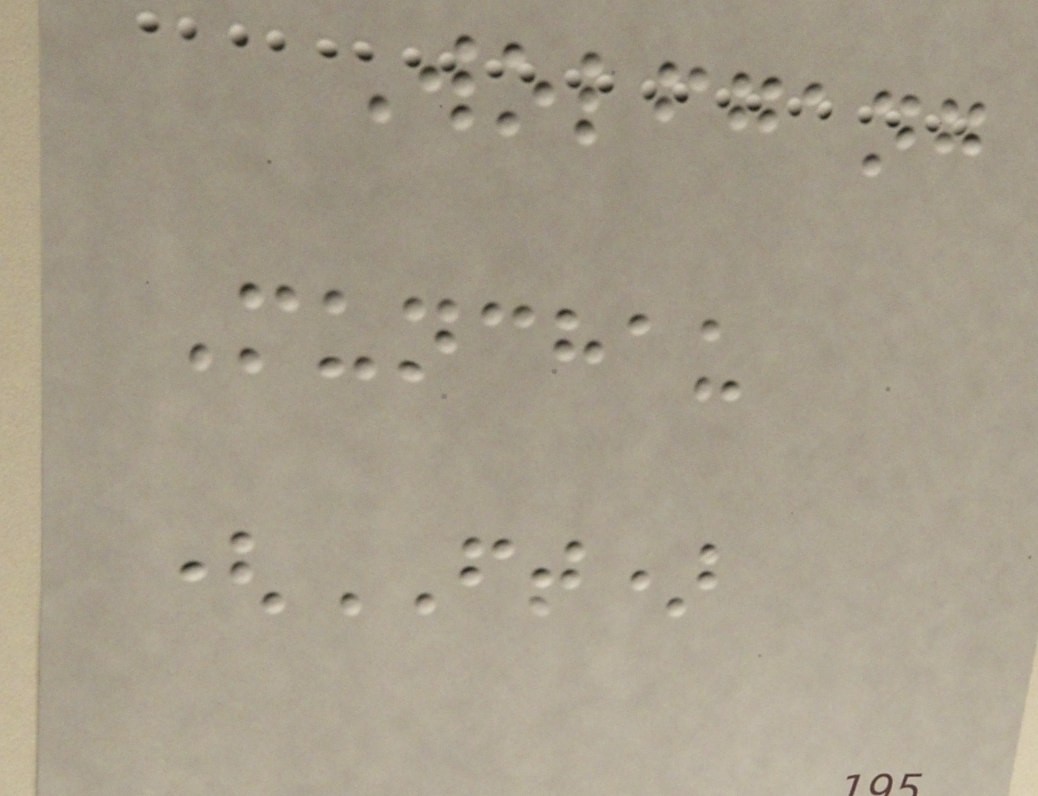Wolfgang
Munchau
(FT)
